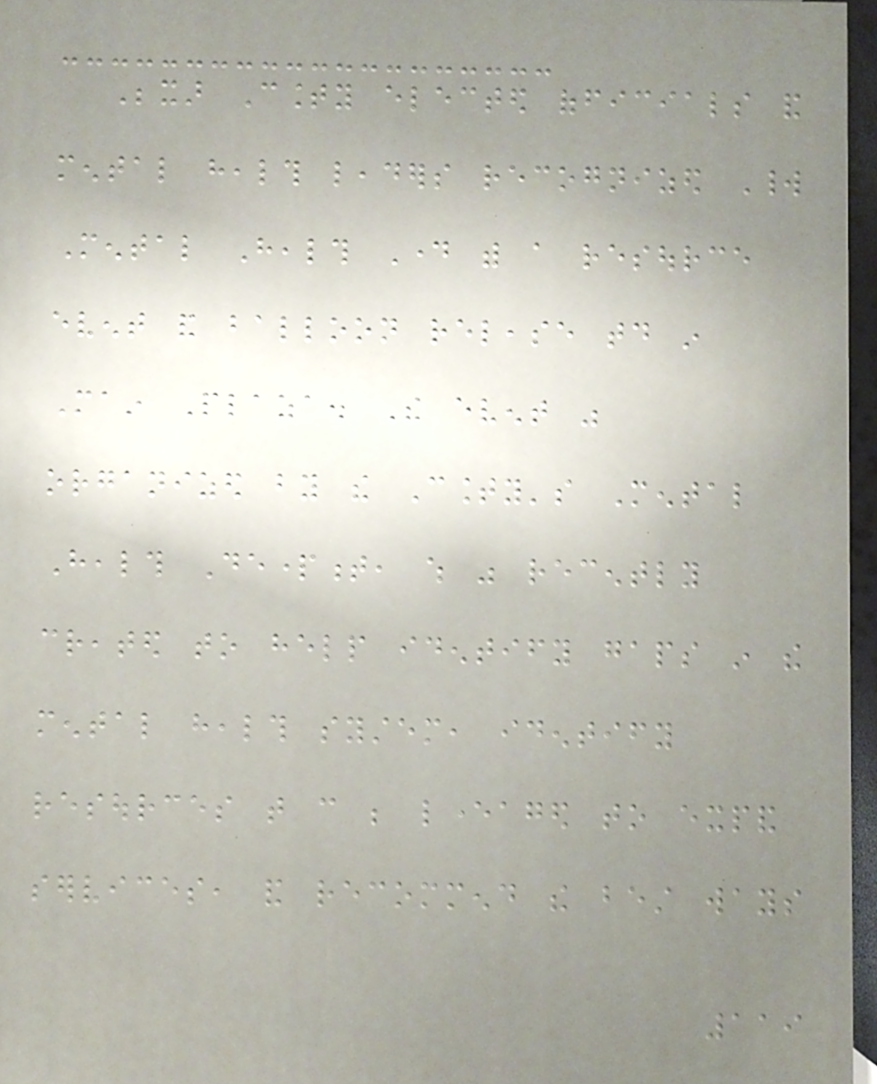Bexar County elected officials and
mental health leaders recognized World
Mental Health Day with a resource
event and balloon release today in
Main Plaza. The event was
organized by the County's Mental
Health Department, which was recently
created to help identify gaps in the
mental health system, identify
resources that can be leveraged to expand
services, and recommend the best ways
119
